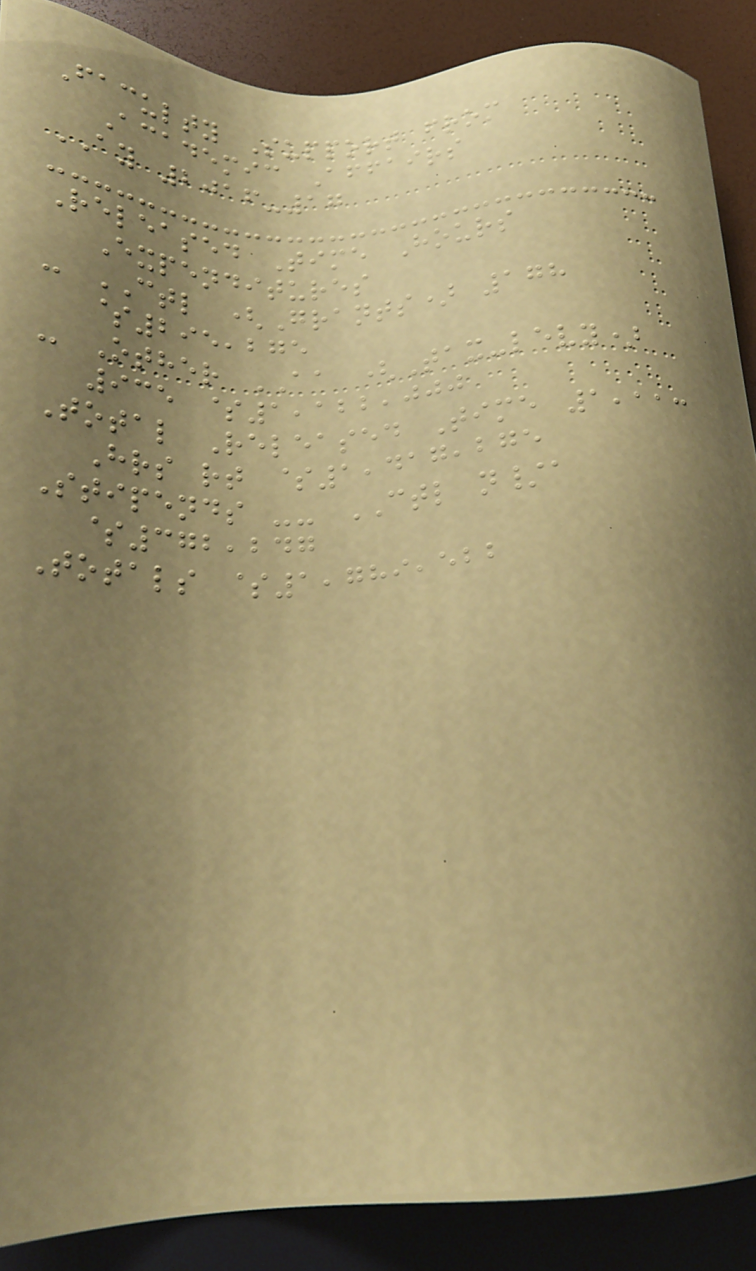Faculty Support from
Academic Affairs
AY 2016-17
Released Time Hours
Expenditures
- CTL (Grants) 178
$295,275
- Other AA (Tax-levy)
935 $1,122,000
Total Released Time 1,113
Hrs rt $1,417,275
Stipends -- CTL n/a
$372,247
Totals $1,789,522
